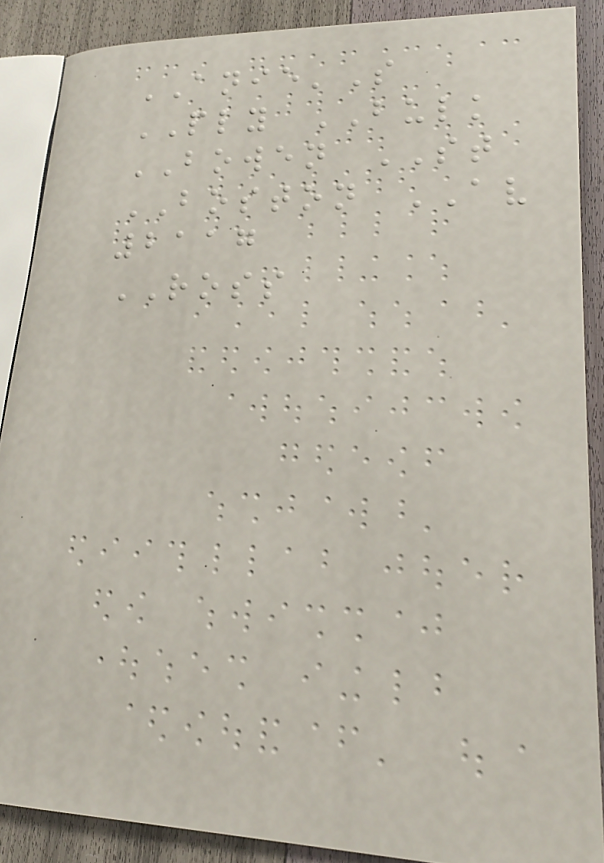ANIE'S
PLY BULK
BOWEN ST
BOSTON AV
2117
ROSS
